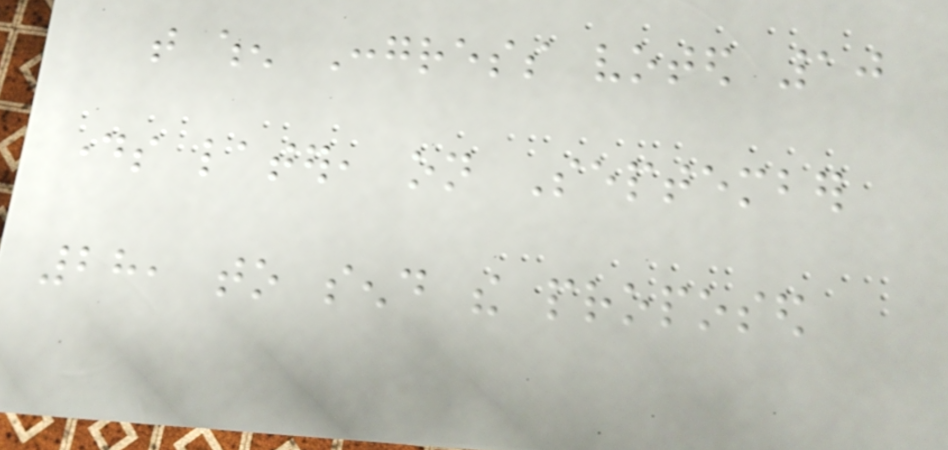that when Congress voted 10
days later, on September
28, to send the proposed
